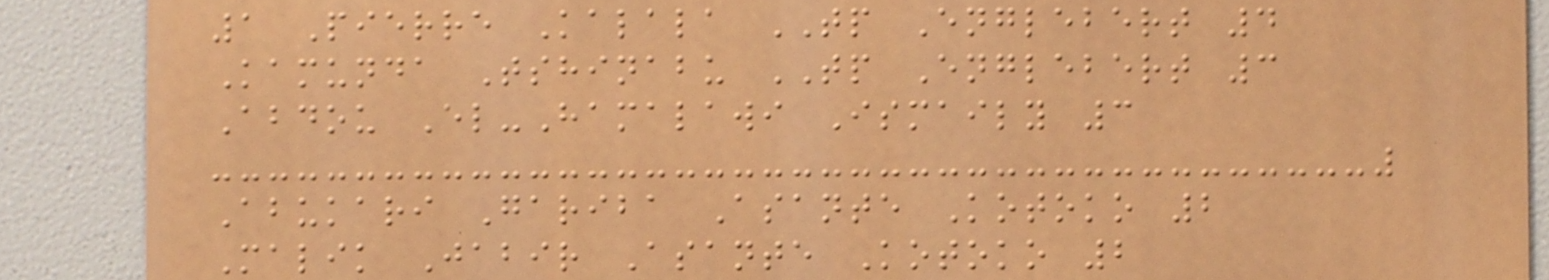1 Pierre Kalala TP Englebert 4
Kamunda Tshinabu TP Englebert 3
Abdou El-Hamalawi Ismaily 3
Abukari Gariba Asante Kotoko 2
Malik Jabir Asante Kotoko 2
